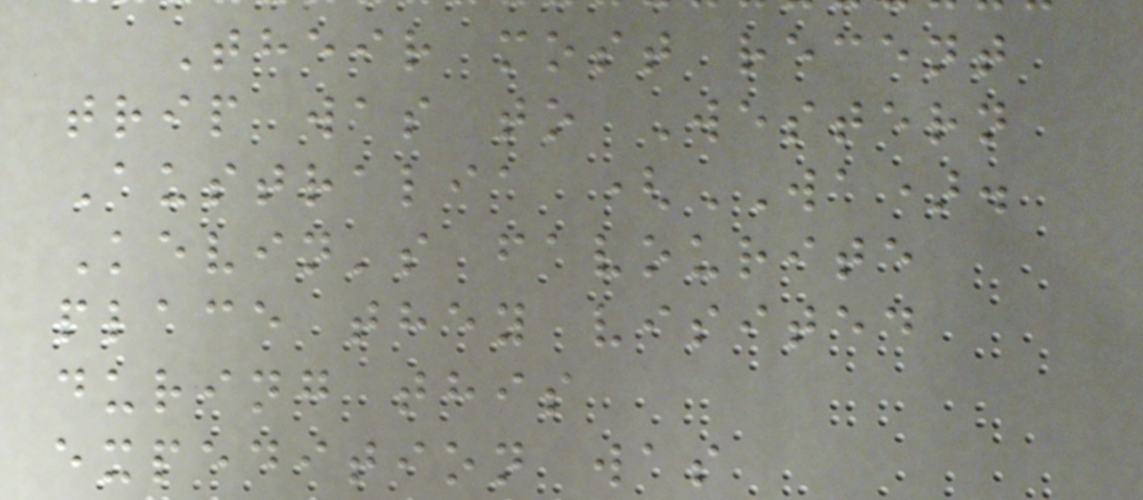Their most recent
trip was to Western
Australia (WA).
Kevin's favourite
place they visited
during this
expedition was
